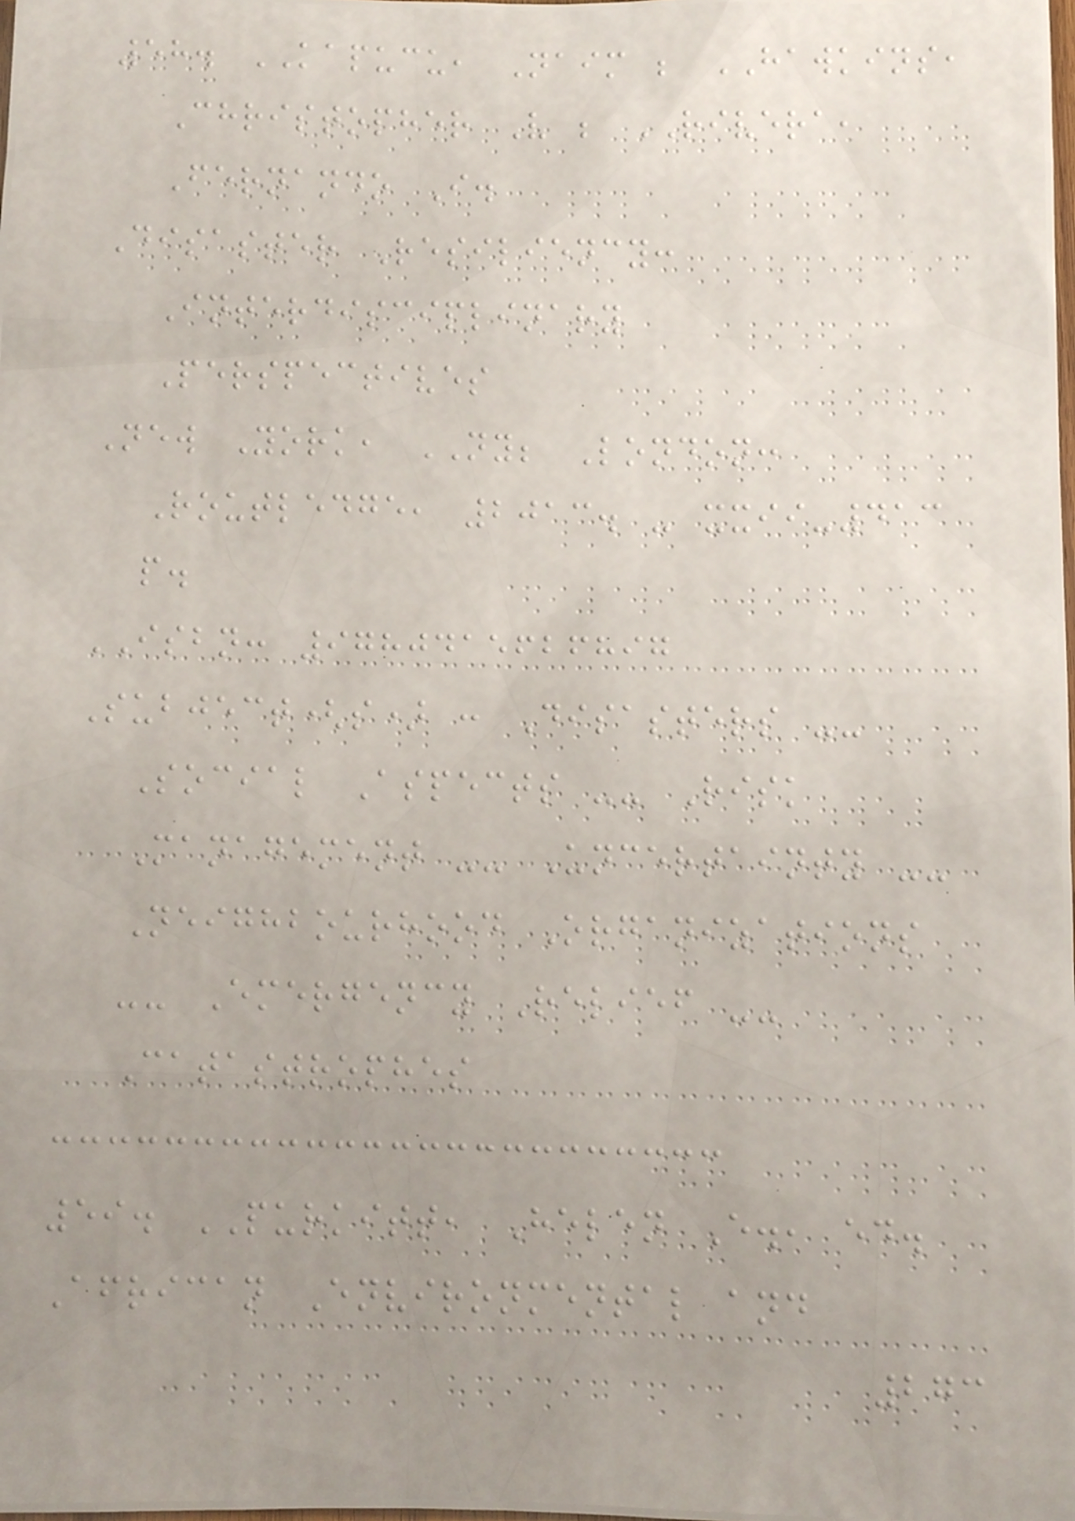58. KAPUCU, Naim ; HAWKINS,
Christopher V ; RIVERA,
Fernando I.
Disaster Resiliency:
Interdisciplinary
Perspectives
New York, NY; London:
Routledge, 2013. - xxii-413
p.
ISBN: 9780415626897
Subject(s) : Disasters --
Social Aspects -- Risk
Management -- Uncertainty --
Neighbourhood Organizations
-- Emergency Relief --
Catastrophes
59. PURKITT, Helen E., ed.
African Environmental and
273
